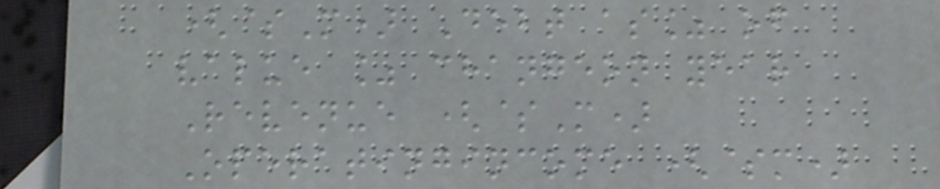($M) Debt as% of
value % changeon year
Revenue ($M)
Operatingincome ($m)
